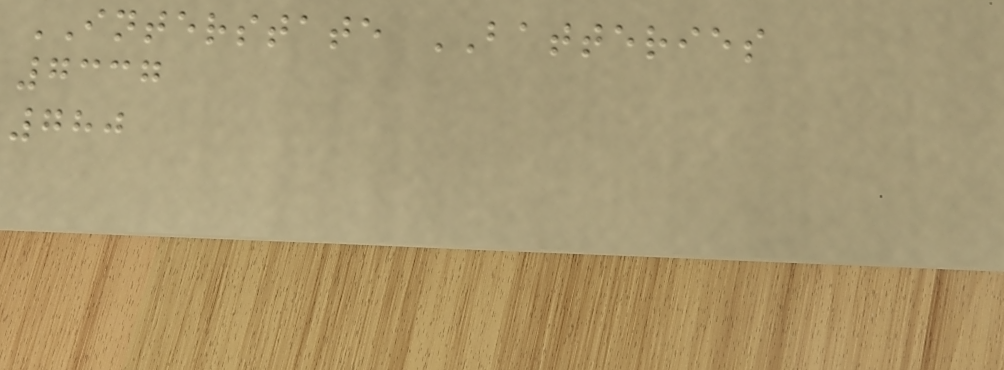INTERSTATE BATTERIES
7337
780
